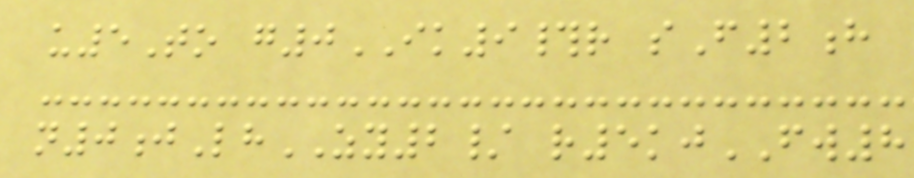u5To g0IK9#r sF2h
n0jLhZY2/ r5kjFW8
